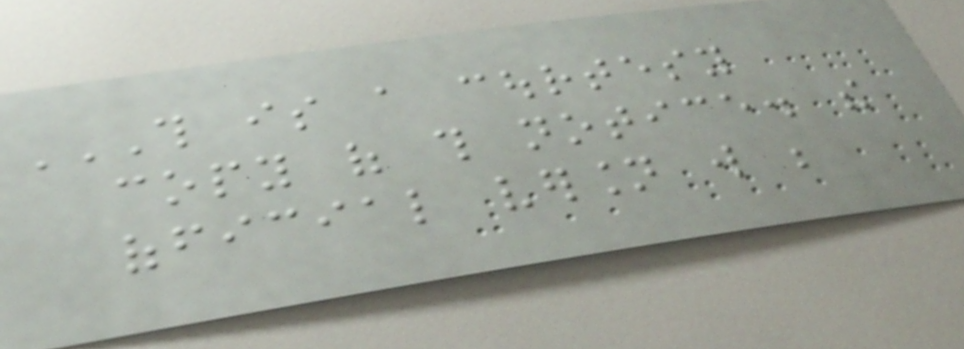THIS IS A COURTESY
COPY OF THIS NOTICE. THE
OFFICIAL VERSION WILL BE
